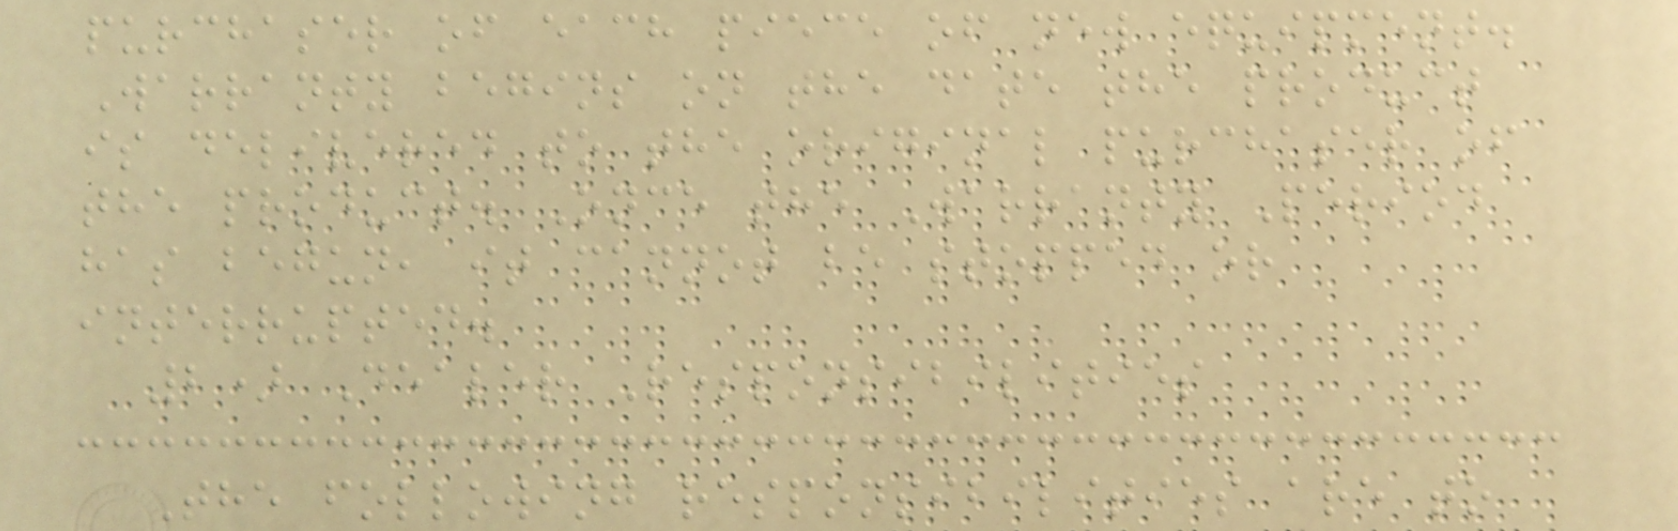purchaser of each piece of new equipment.
Warranty begins on the date the product
is delivered to the original purchaser of
the product. Once the Warranty Period
has begun, it cannot be stopped or
interrupted.
2) Dealer Responsibilities
The following responsibilities are to
